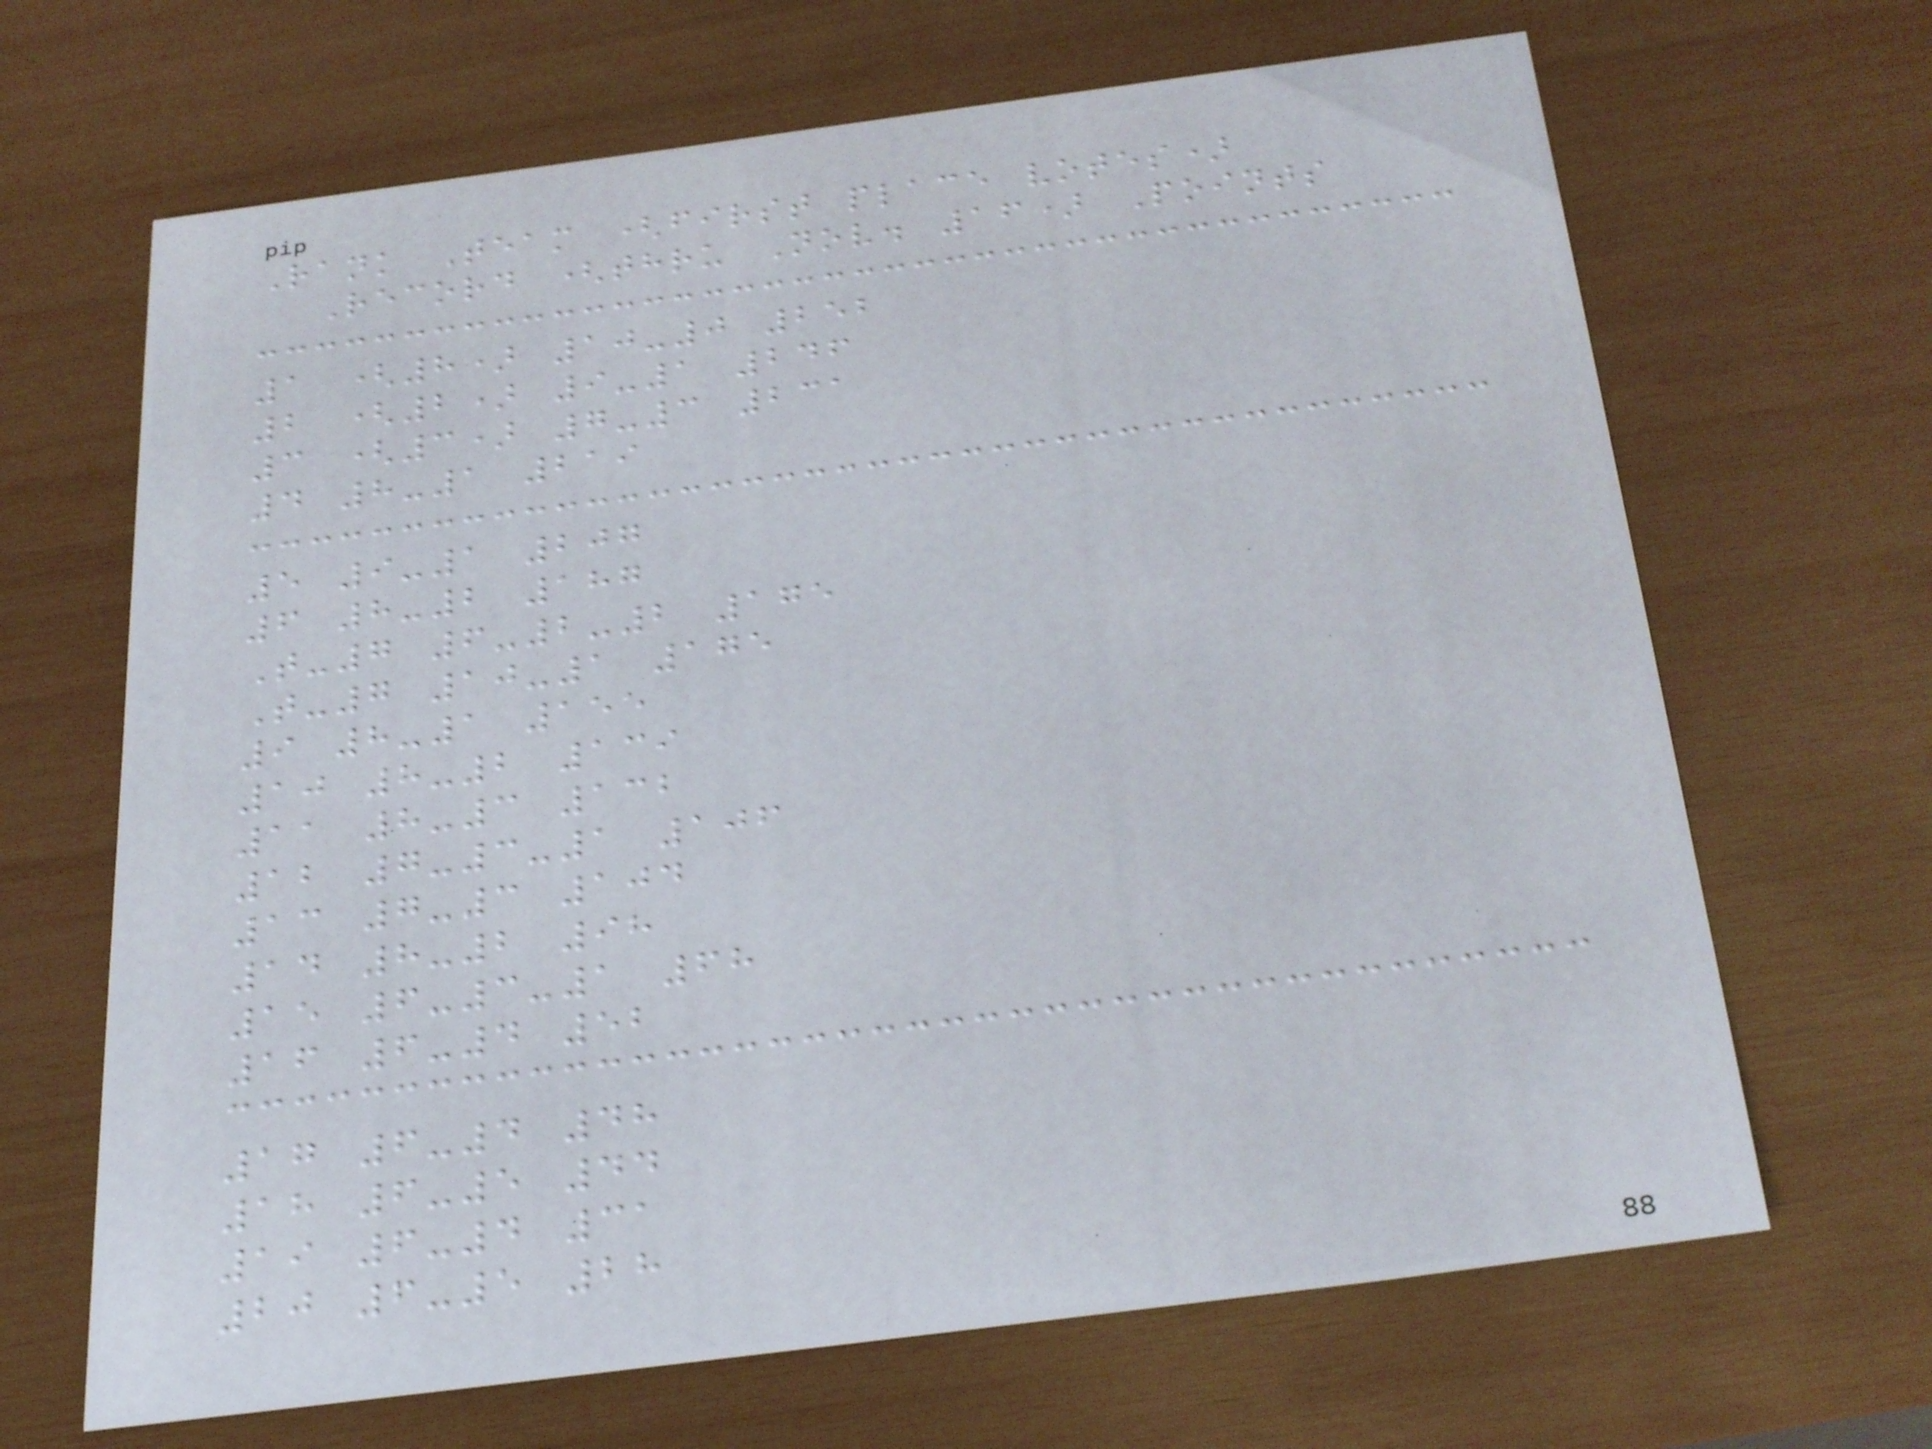Rank Team (first place votes)
Record (thru Nov. 16) Points
1 (8) 10-0 252
2 (2) 9-1 246
3 (3) 7-3 231
4 8-1 219
5 9-1 207
6 8-2 187
T-7 6-2-2 175
T-7 10-1 175
9 8-1 155
10 8-2 139
11 8-3 132
12 7-3-1 106
13 7-3 104
14 8-2 98
15 6-3-1 68
16 6-4 52
17 6-4 48
18 6-5 44
19 6-4 31
20 6-5 28
